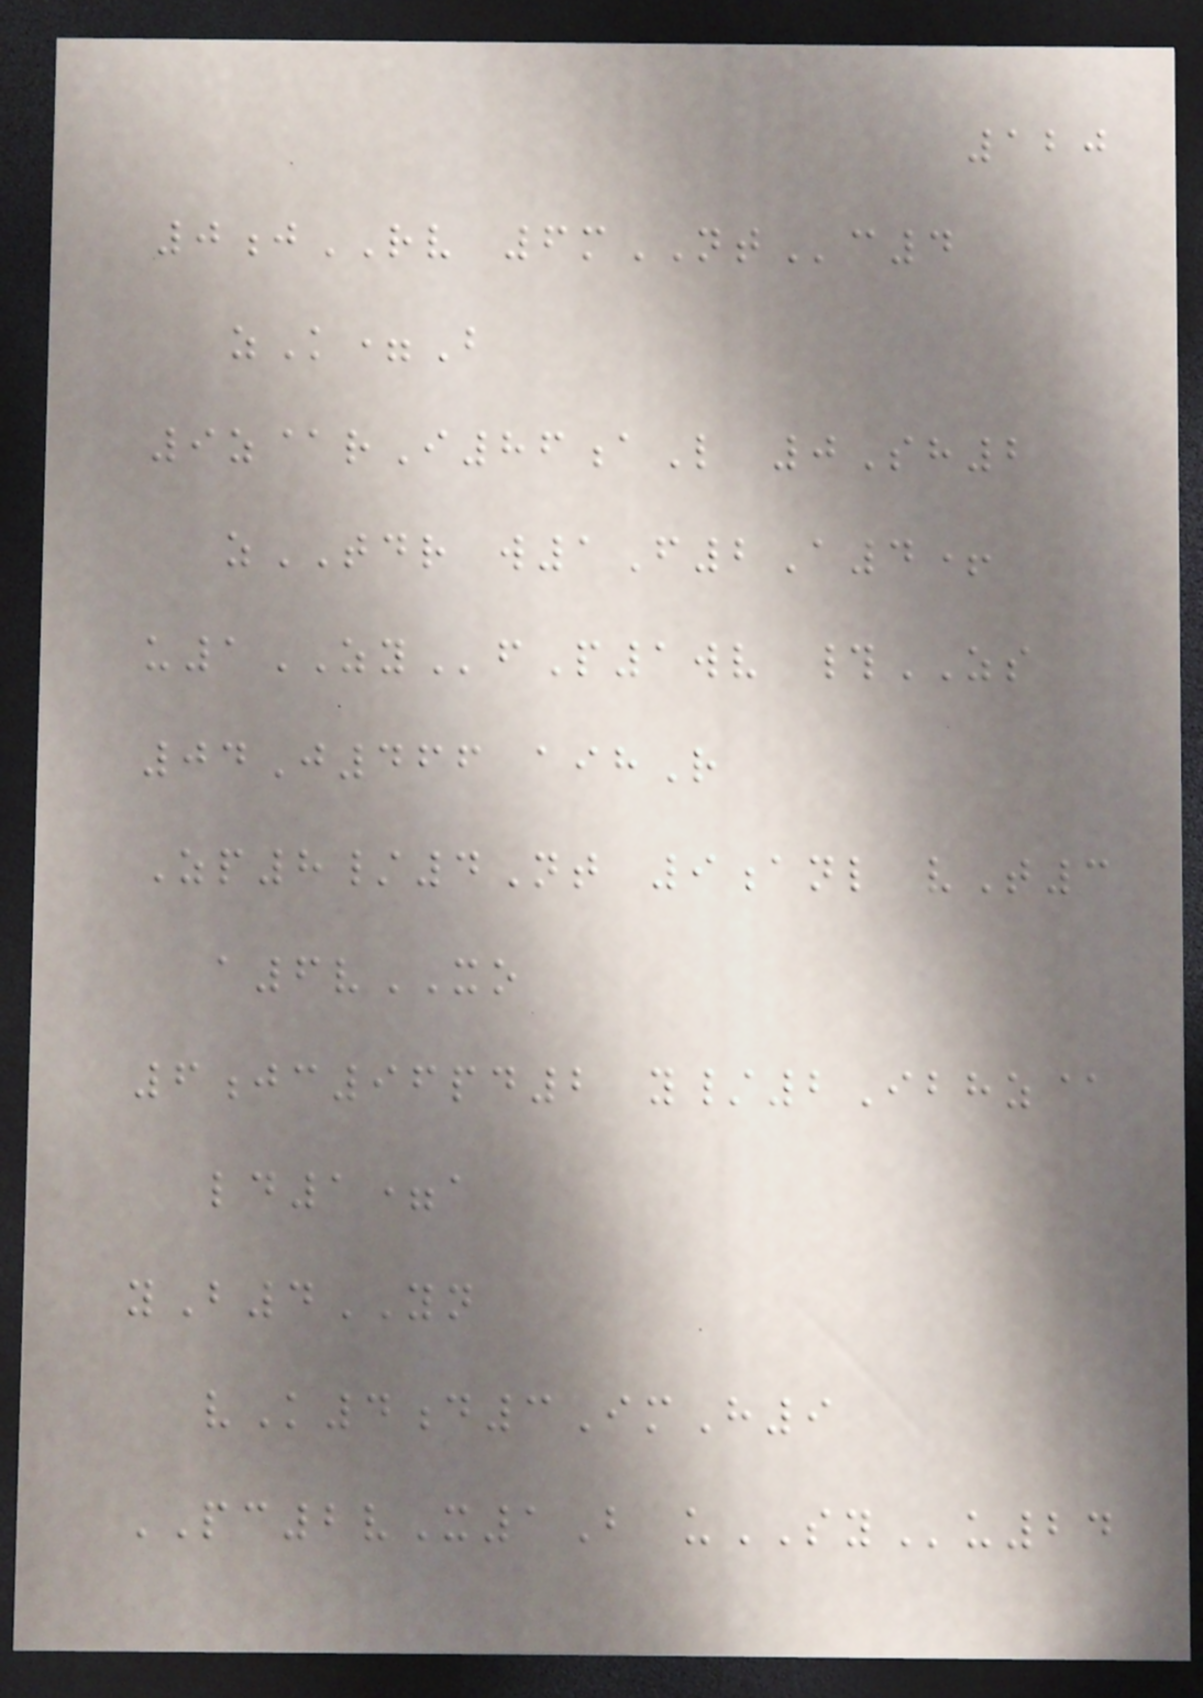120
0jRV 6mNTc4
zK=B
9z@rI86aL 0Sh2
zTDR w1F2A4+
u1ZYfP1wv #ZS
04J466 aihR
Zp8/4Nt 9anl vT3
a6vXO
6jc96pd2 y/2Ibhz@
ld1=a
yB4YN
vK4d3ImH9
PC2vX1B uSYu24
